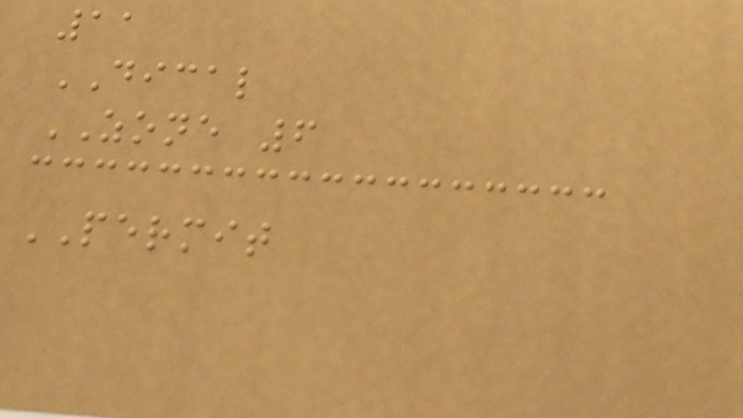11
DICAL
ZONE 6
PERMIT
